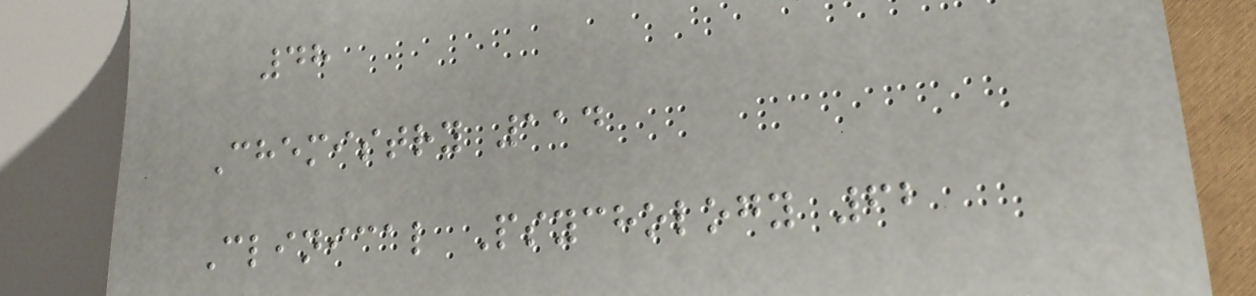48
Chemistry 114
Clinical Psychology 62
